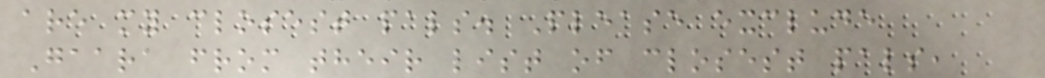are my closest pals. Please exclude
Gaara from their list of closest pals,
